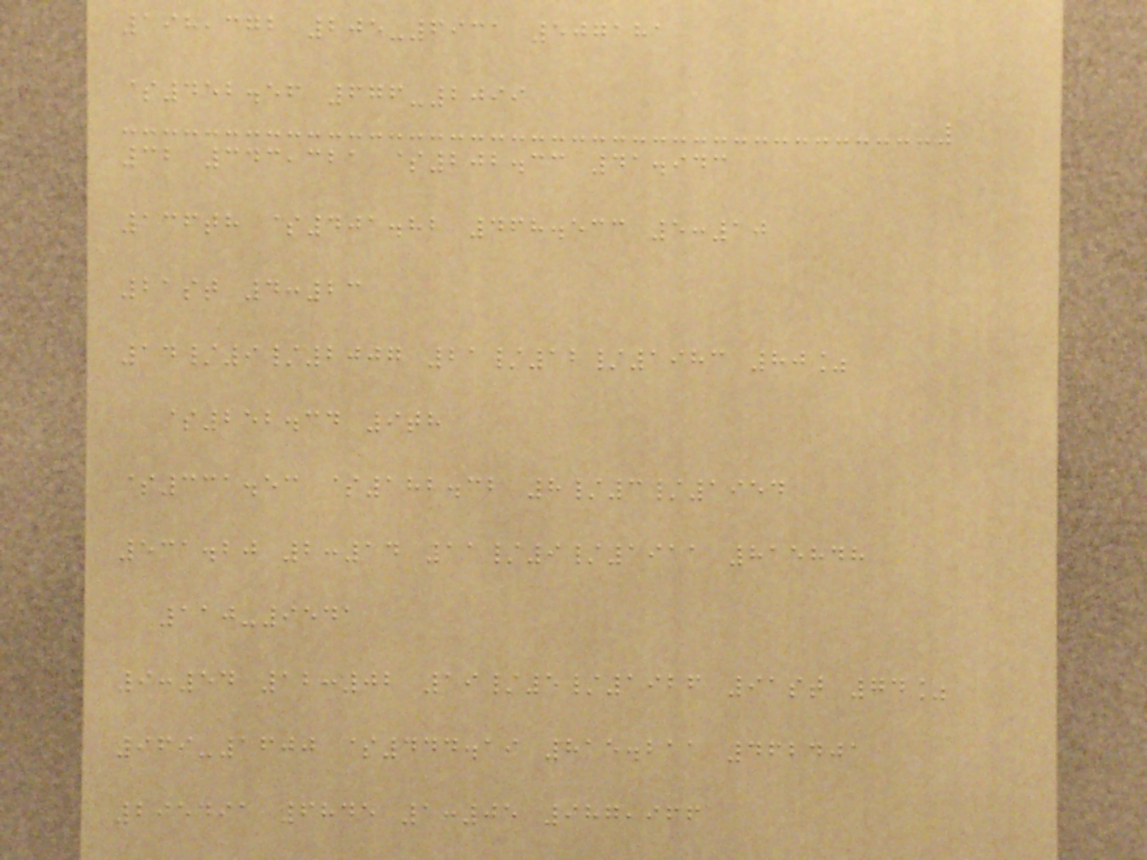198,372 205-6931 507181
$452.56 676-2099
32 343,321 $202.33 41.943
136th $401.82 468.533 5:10
21st 4:23
14/9/2007 21/12/1983 80%
$252.34 9th
$331.53 $182.32 8/3/1954
531.20 2:14 11/9/1911 815848
110-9541
9:54 12:02 19/5/1926 91st 74%
969-1600 $444.19 815.211 462401
295491 6845 1:05 987,966
